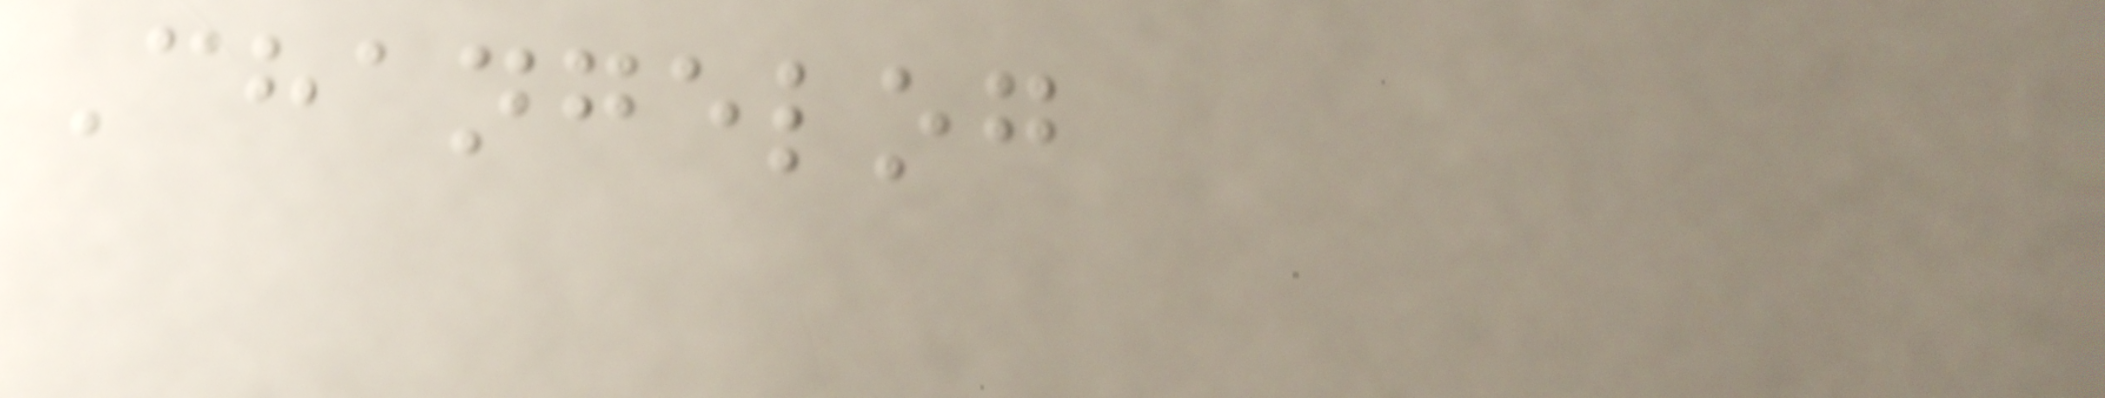Changelog
